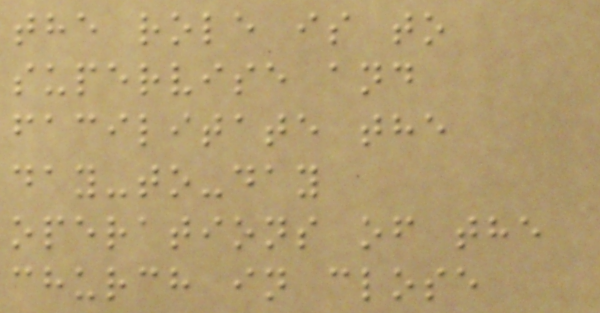the role is to
supervise and
facilitate the
day-to-day
operations of the
church in close
